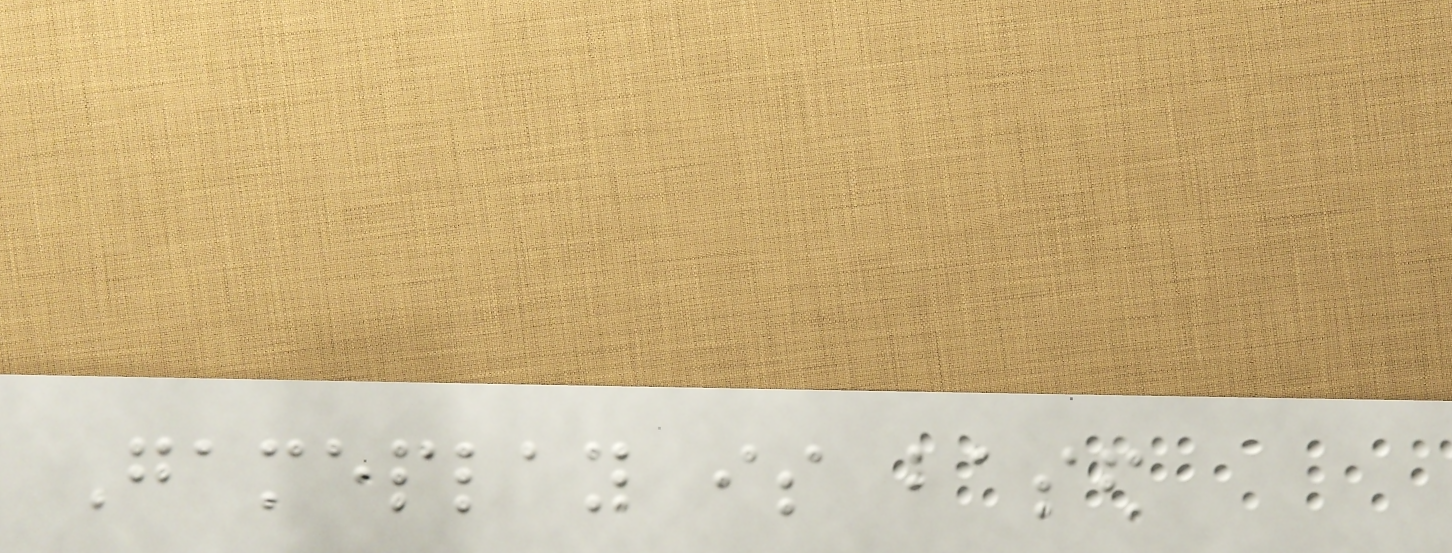Gameplay is based
